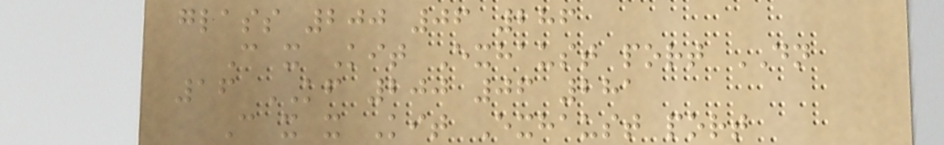glass 200 06 286
C x Kit Exhaust port DN
16 KF 200 06 281
C x x Kit Exhaust port
